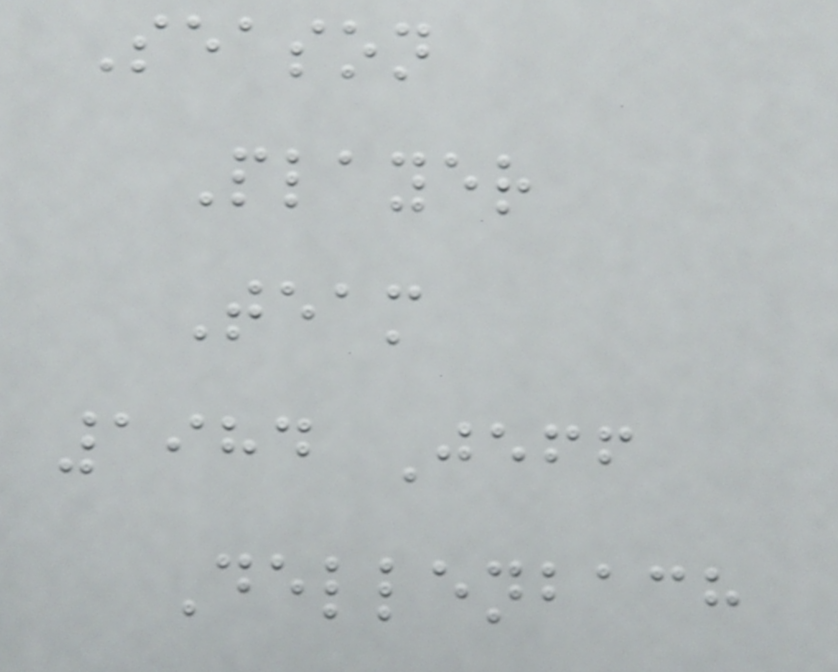Season
Player
Team
1984 Jeff
Dellenbach
